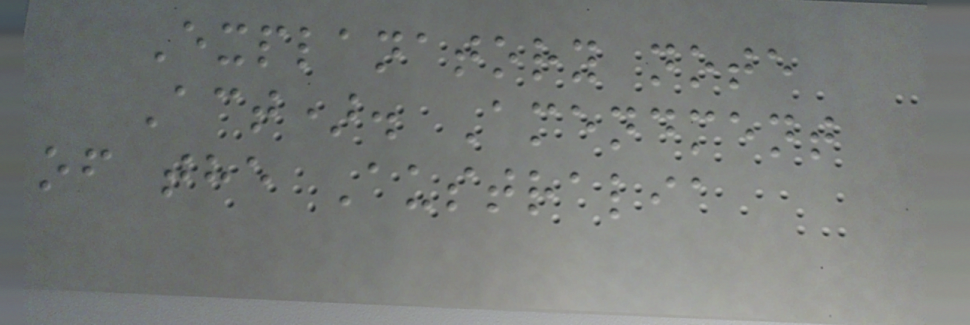Explanatory note
Act). Amendment
of the Australia
